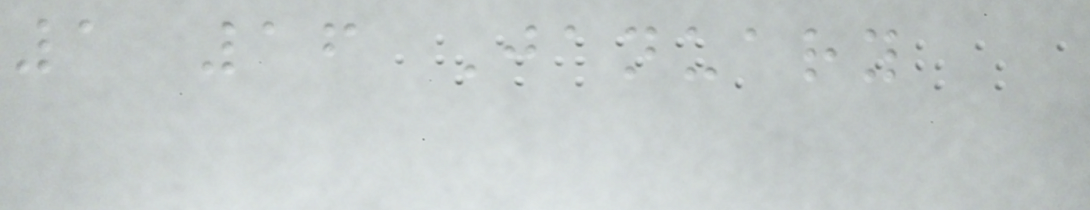1 16 January
